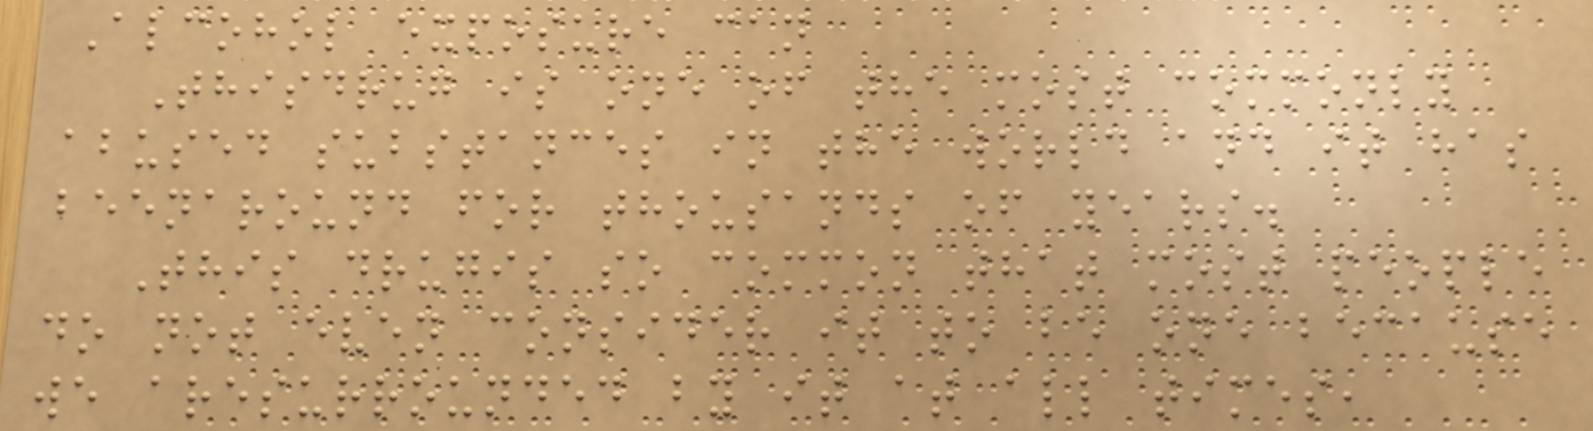Alcohol exposure can
Thisdrug is one of the most commonly
abused substances in the world and it has
beenaround for thousands of years.
This drugis so common that most people
do not even consider it to be one because
we aresurrounded by it at all times,
